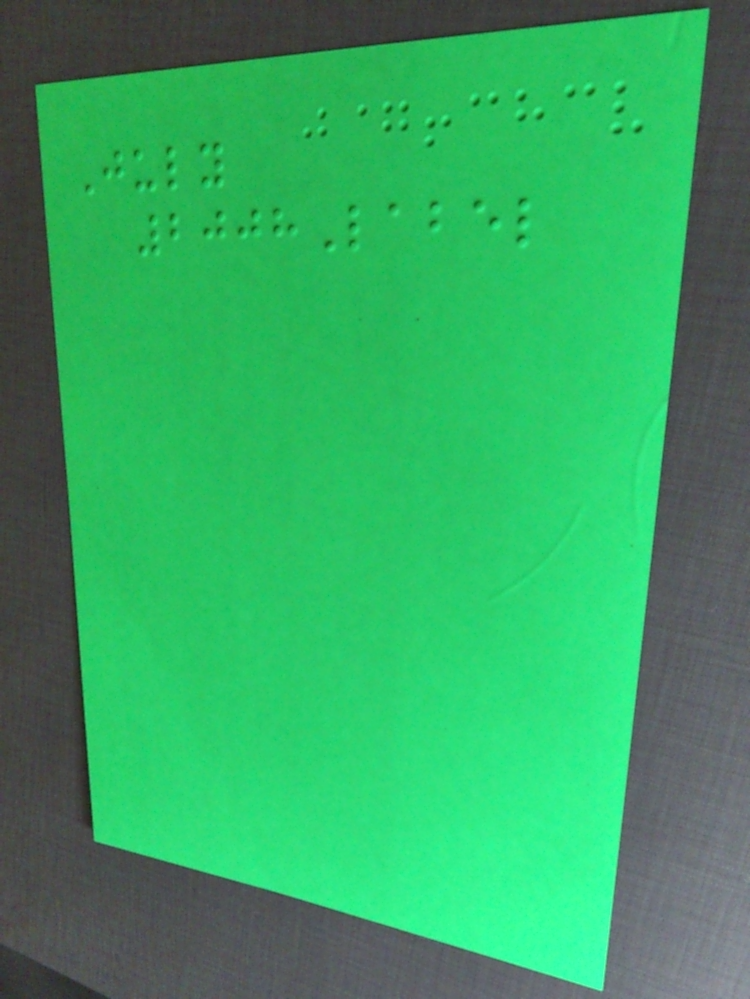July
2008Label
